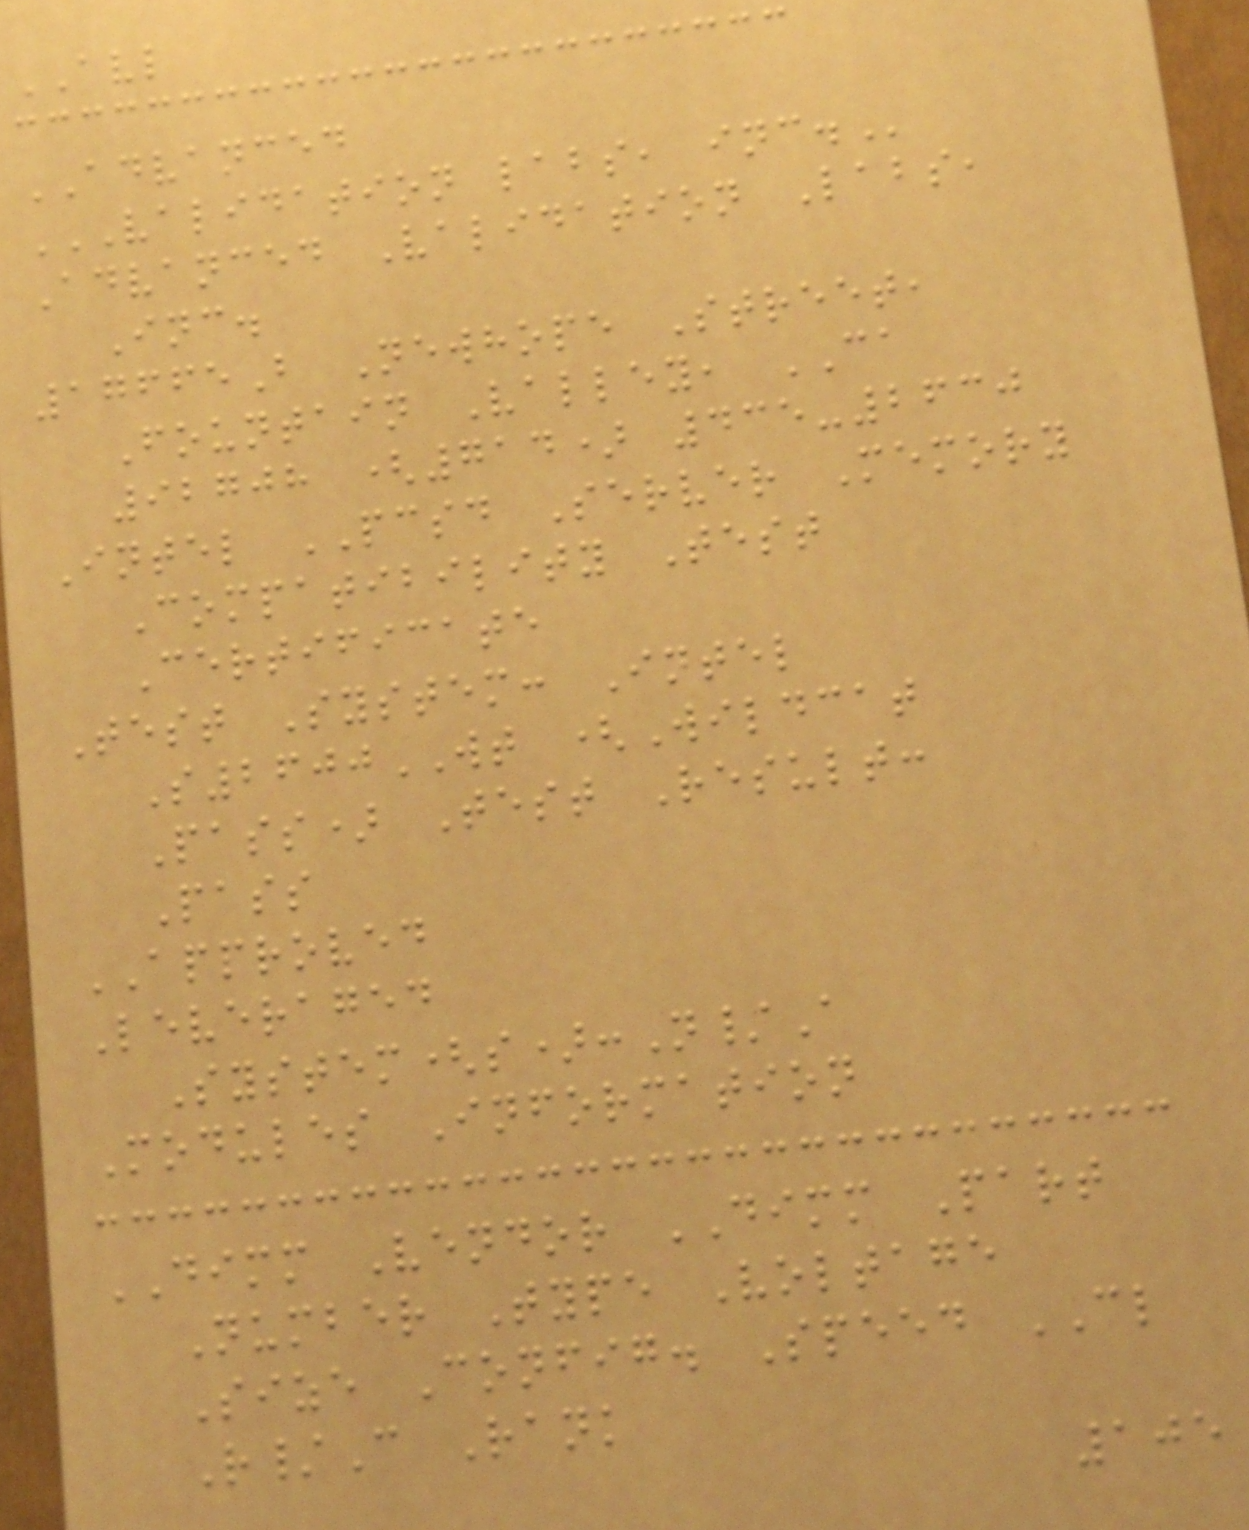AVL
ADVANCED
VALIDATION LABS, INC.
Advanced Validation Labs,
Inc.
17665B Newhope Street,
Fountain Valley, CA
92708 (714) 435-2630
Intel PCSD Server Memory
Compatibility Test
Certificate
Test System: Intel
S2600WT (Wildcat
Pass) Test Result:
Pass
APPROVED
Leveraged
System(s):N/A
Modules Information
DIMM Vendor DIMM Part
Number Type Voltage
Size Config. Speed CL
R/C Rank
105
